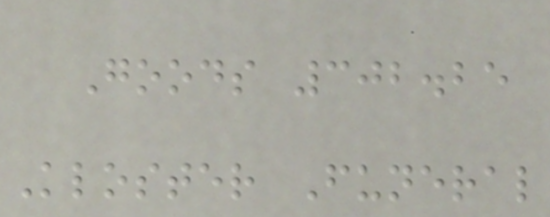Goods 302.25
Kloster Funeral
